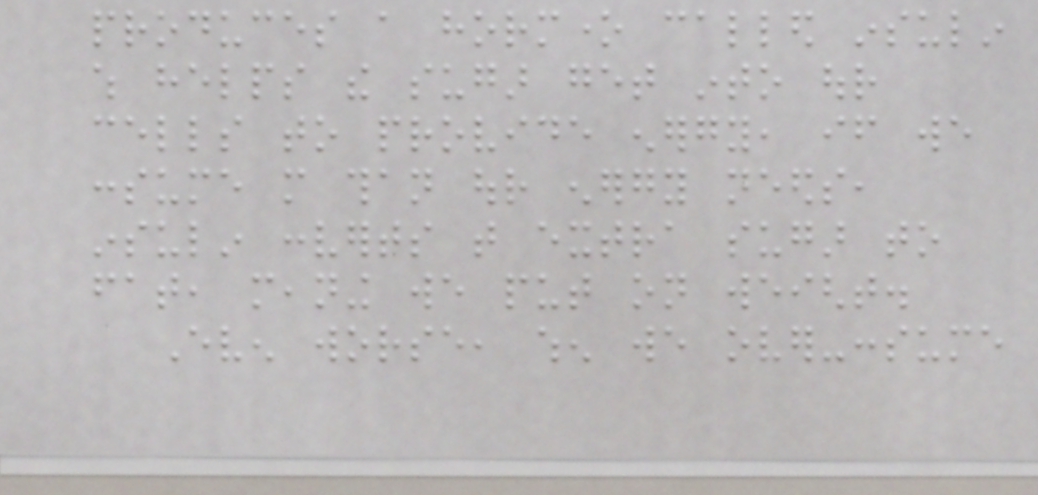produces a hormone called insulin
which helps the sugar get into our
cells to provide energy, if we
consume more than our energy needs,
insulin converts that extra sugar to
fat, meaning we put on weight.
Even worse, when we over-consume
